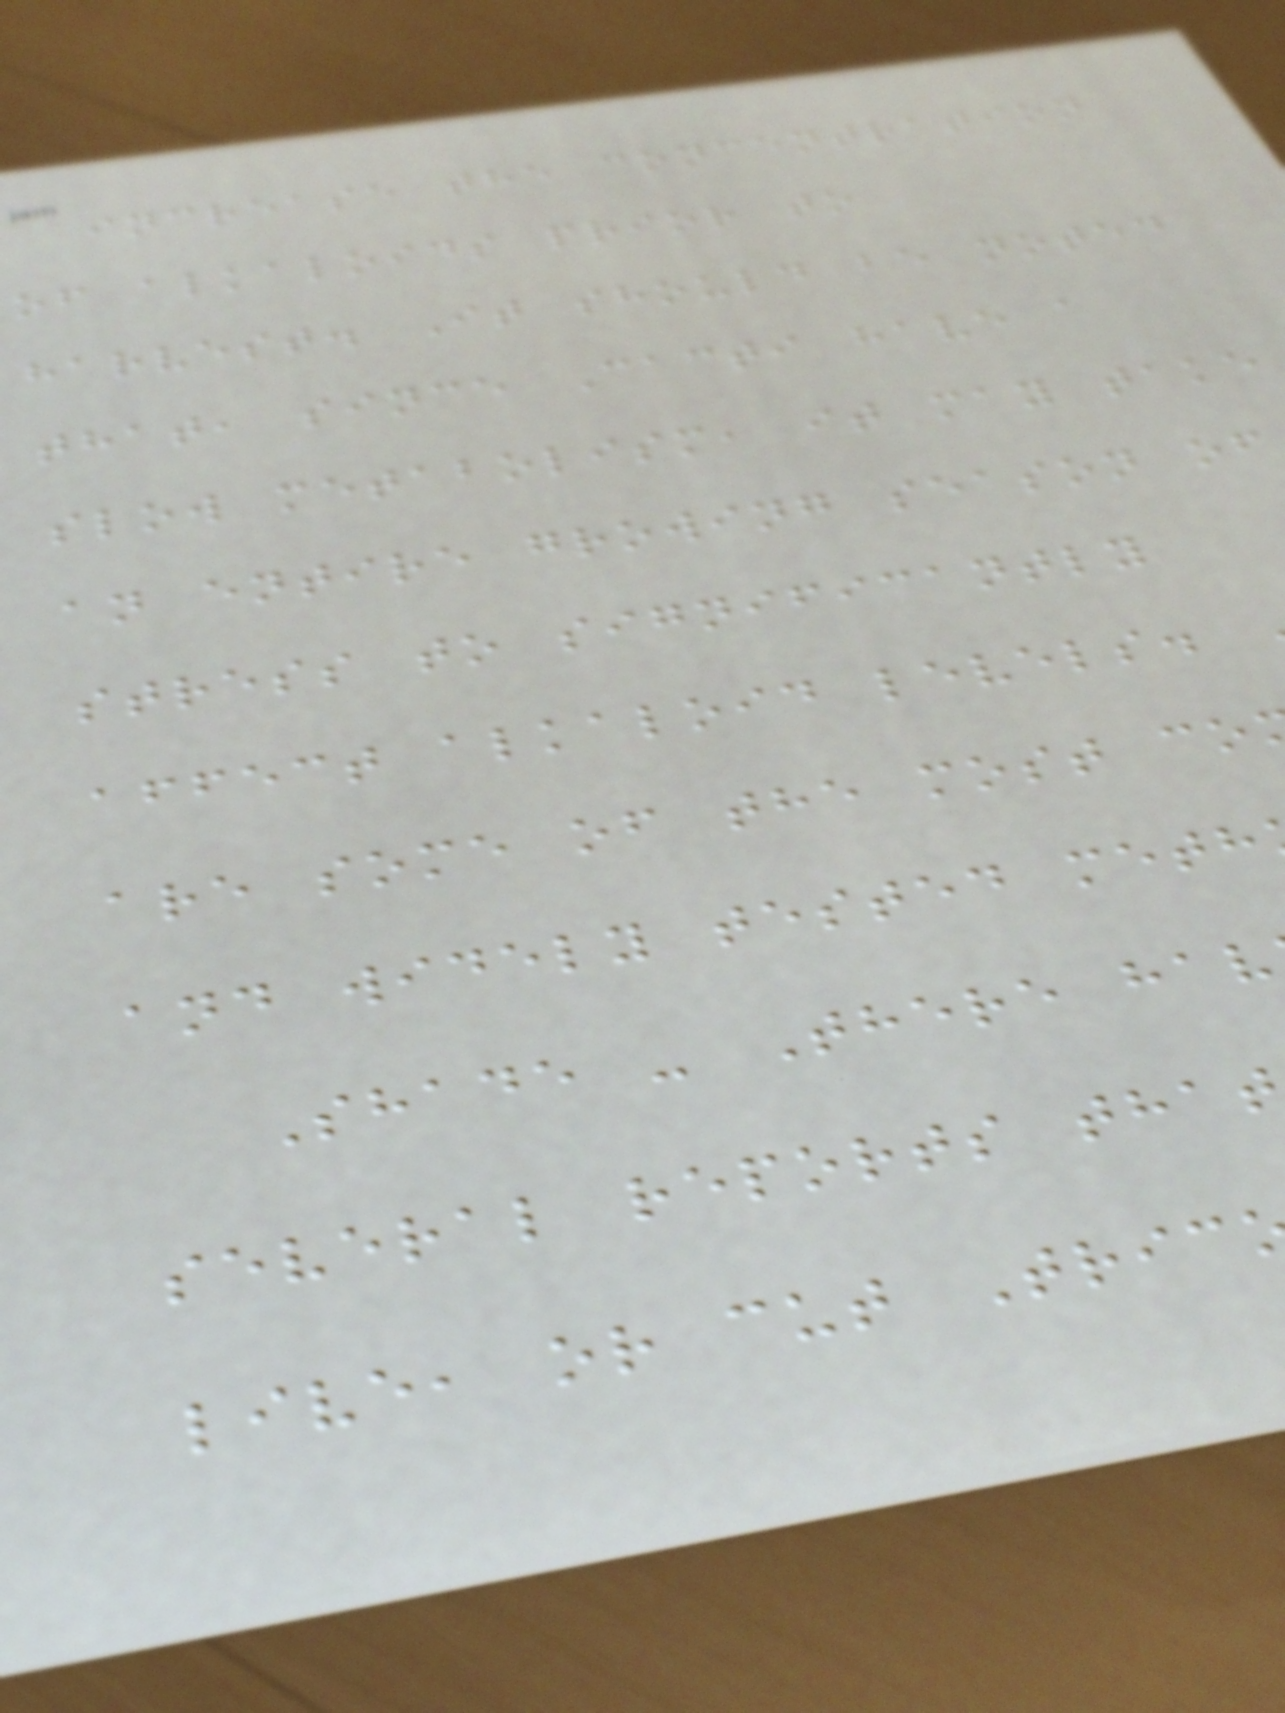increase the concentration
of alkaloids prior to
harvest. It should be noted
that, since Cacti have a
slow metabolism, it may take
an entire growing season of
stress to significantly
affect alkaloid levels.
are some of the most co
and widely tested meth
Shade - There hav
several reports that
live, or cut Tric
